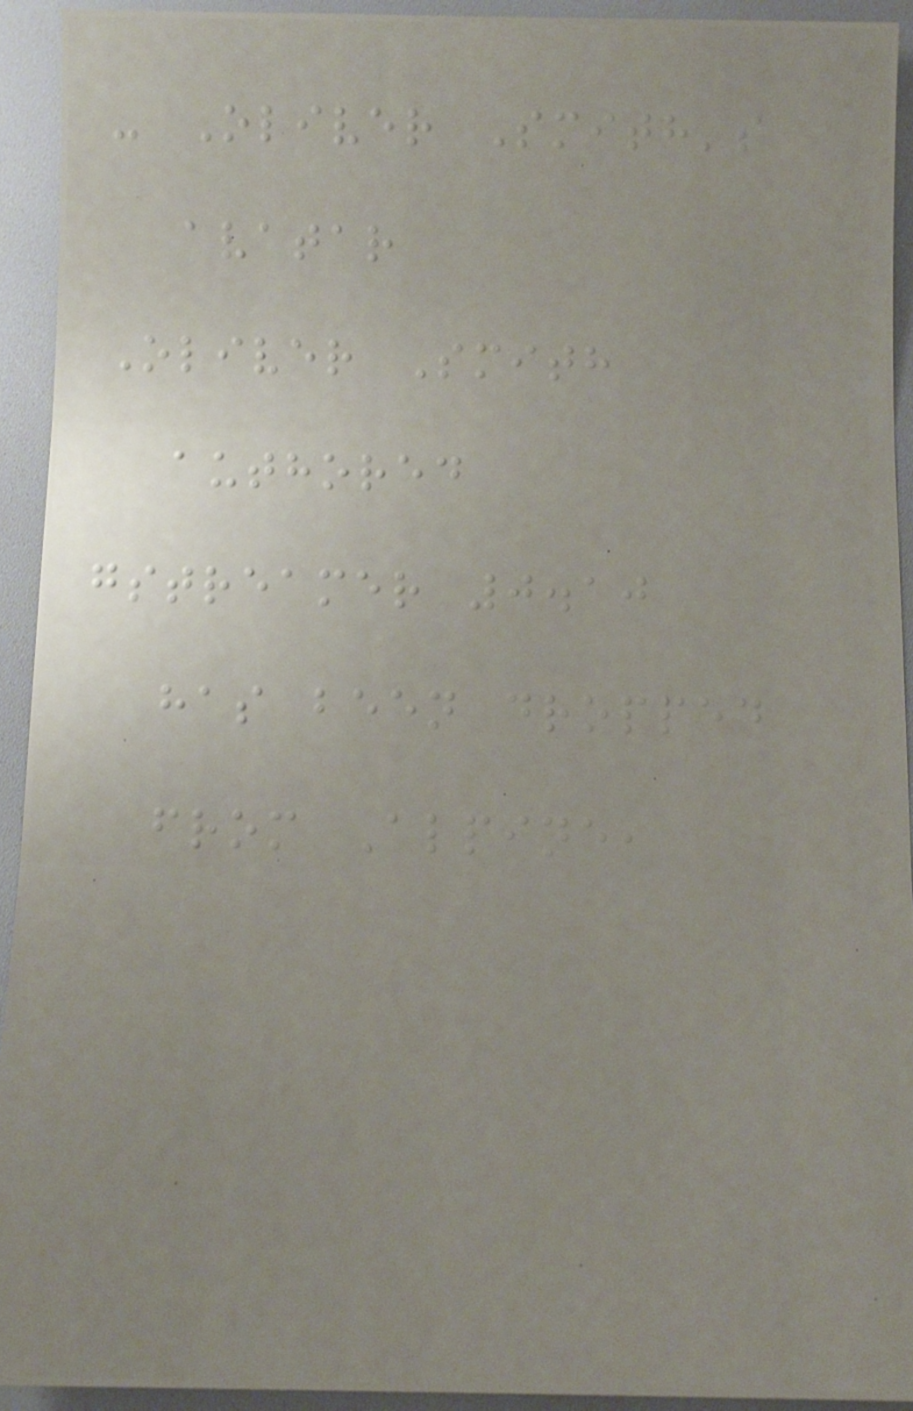- Oliver Smith's
avatar
Oliver Smith
authored
gstreamer 0.10
has been dropped
from Alpine,
